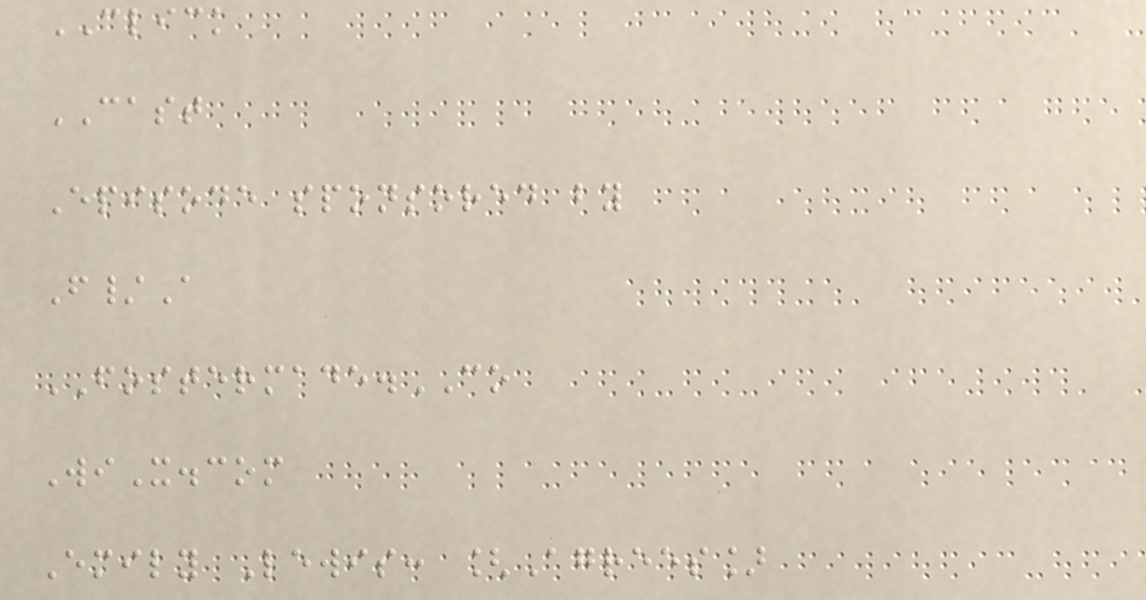CLICK
CAST
Episode sponsored by
F/A
FOSTERMADE.CO
WiX.com
Emily Lewis: [Agrees]
